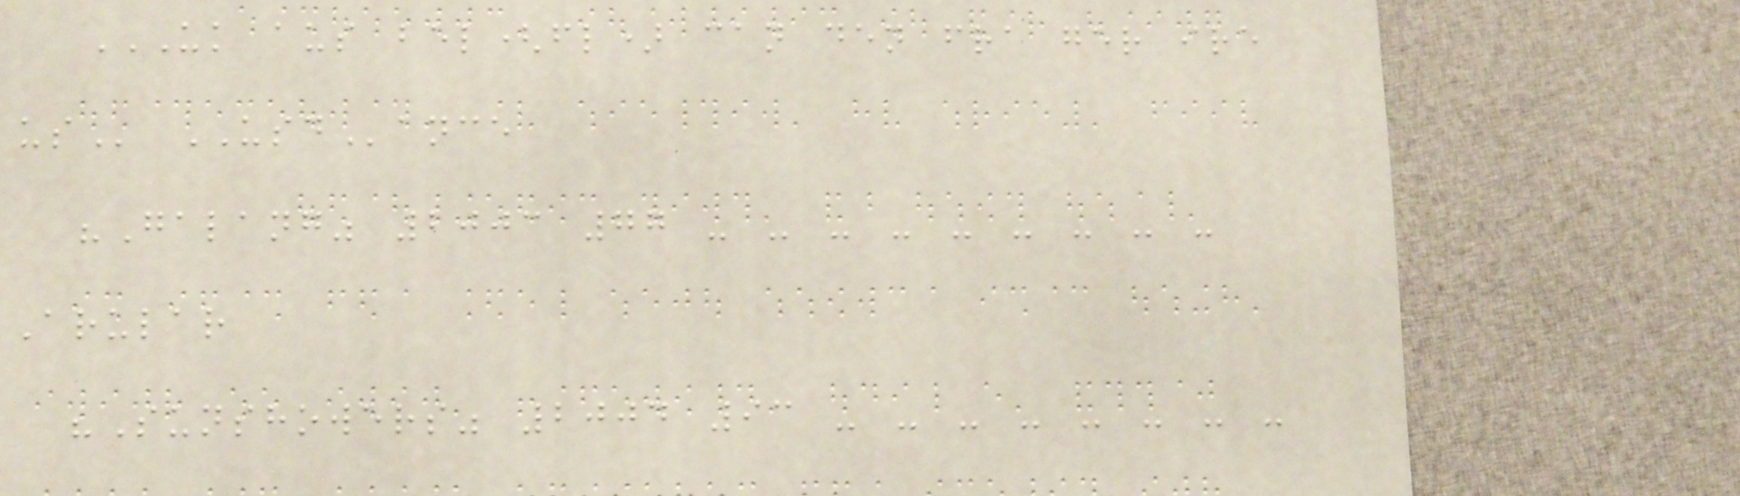UK AUS BEL(FL) CAN DEN FRA GER IRE
US USDance
"Galang" 2003 77 - - - - - - - - -
Arular
"Sunshowers" 2004 93 - - - - - - - -
